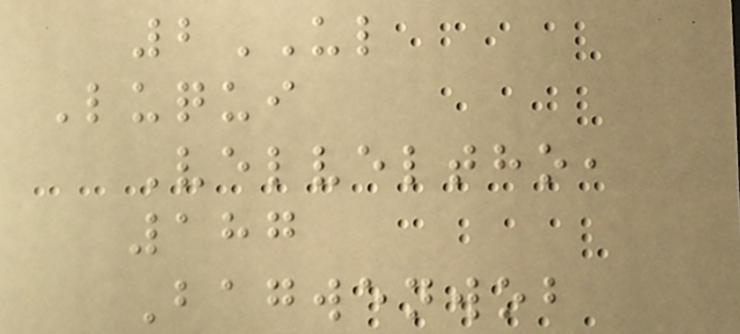2UL
Luqui
Velveltho,
187
Bagwenwob
